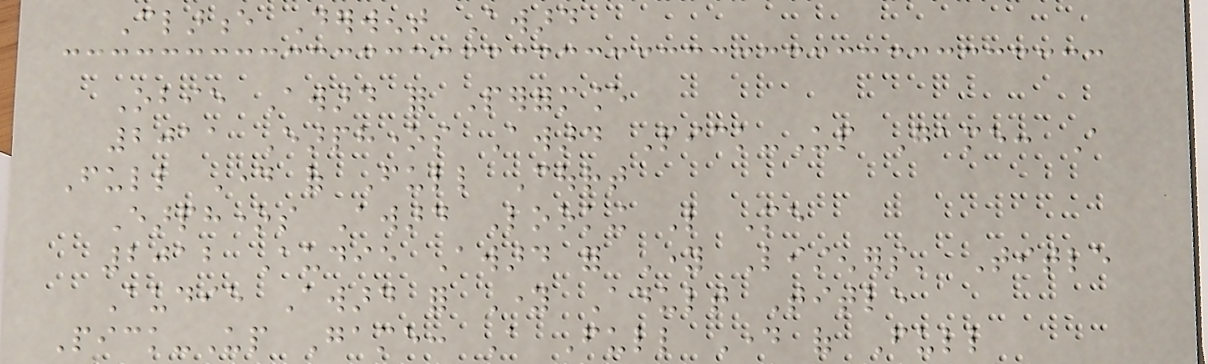Clarence Derwent Award
Obie Award for Performance
2011 Earphones Award Pick-Up Game: A
Full Day of Full Court
Earphones Award Looking Like Me
2012 Audie Award for Young Listeners' Title
Audie Award for Young Adult Title
Pick-Up Game: A Full Day of Full
